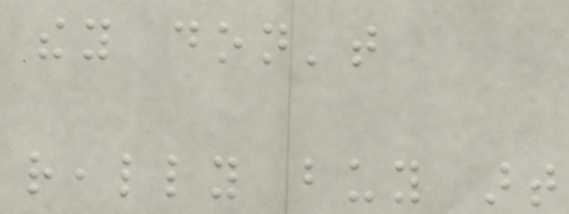they don't
really buy art
